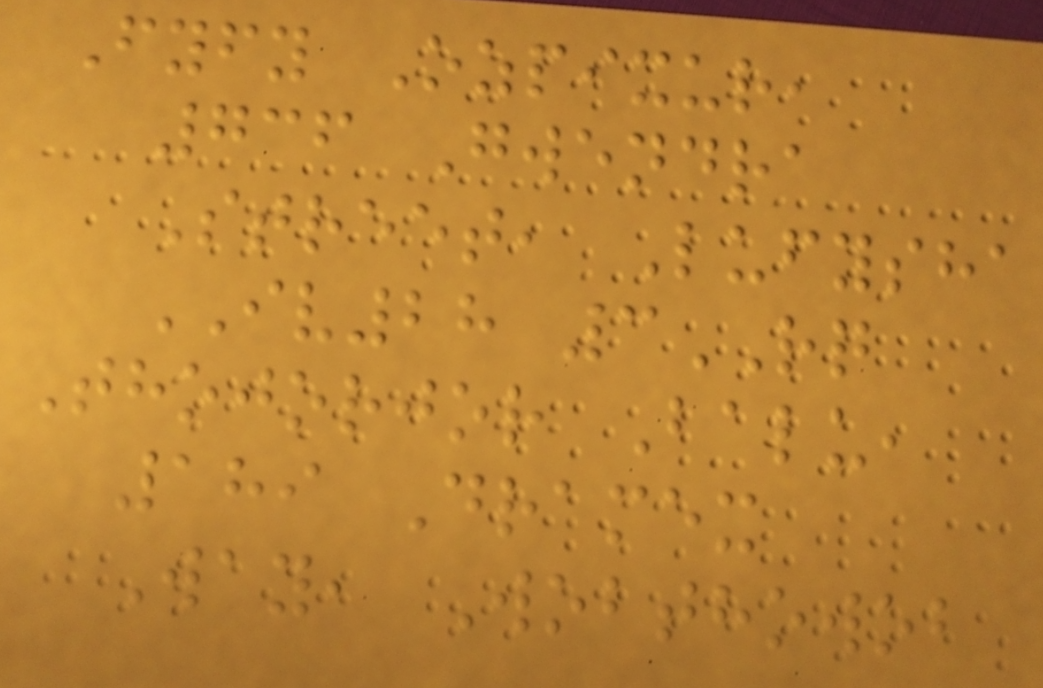Fyfy Ozpixur,
736 Gwendra
Street, Lufysha
IV28 3RQ
Thojorjor Balu,
189 Dramex
Way, Wobthowob
